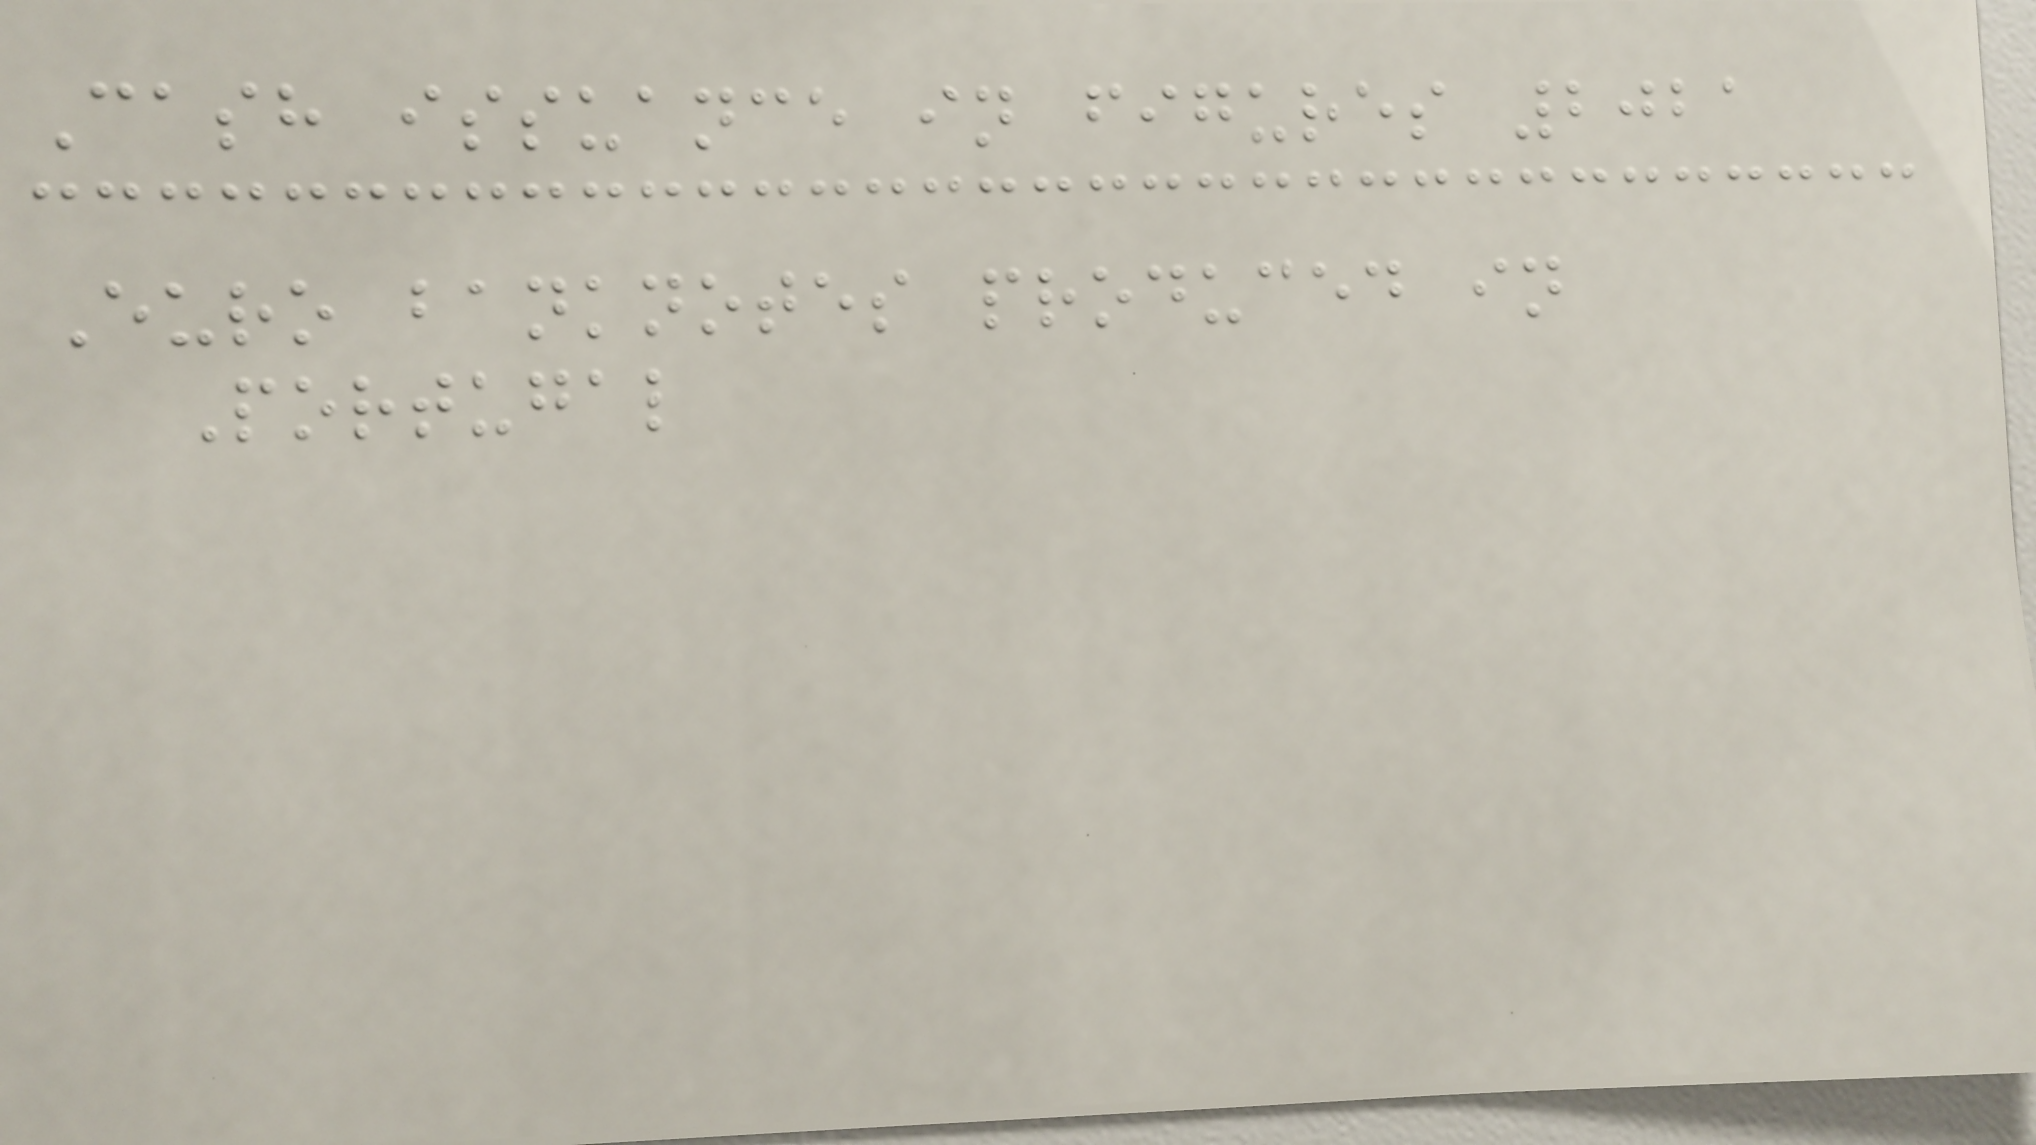Cash issuance in figures 2021
Euro banknotes produced in
Portugal
